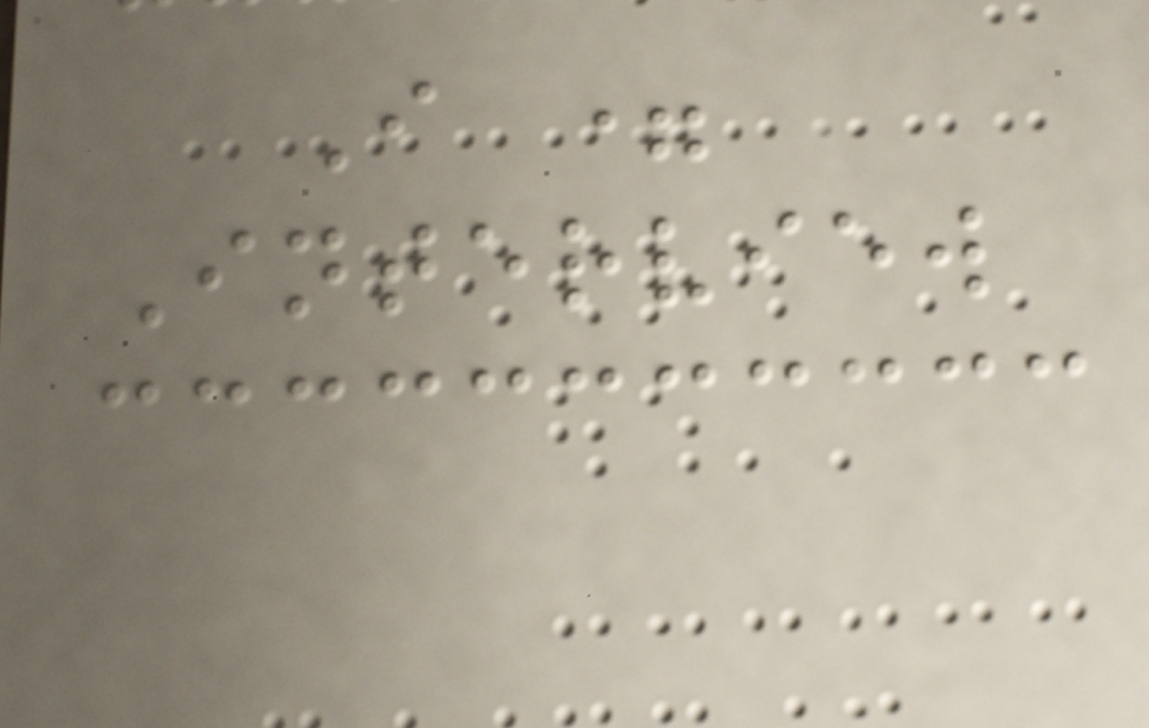I =
Interview
